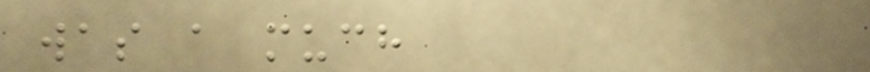was a much
